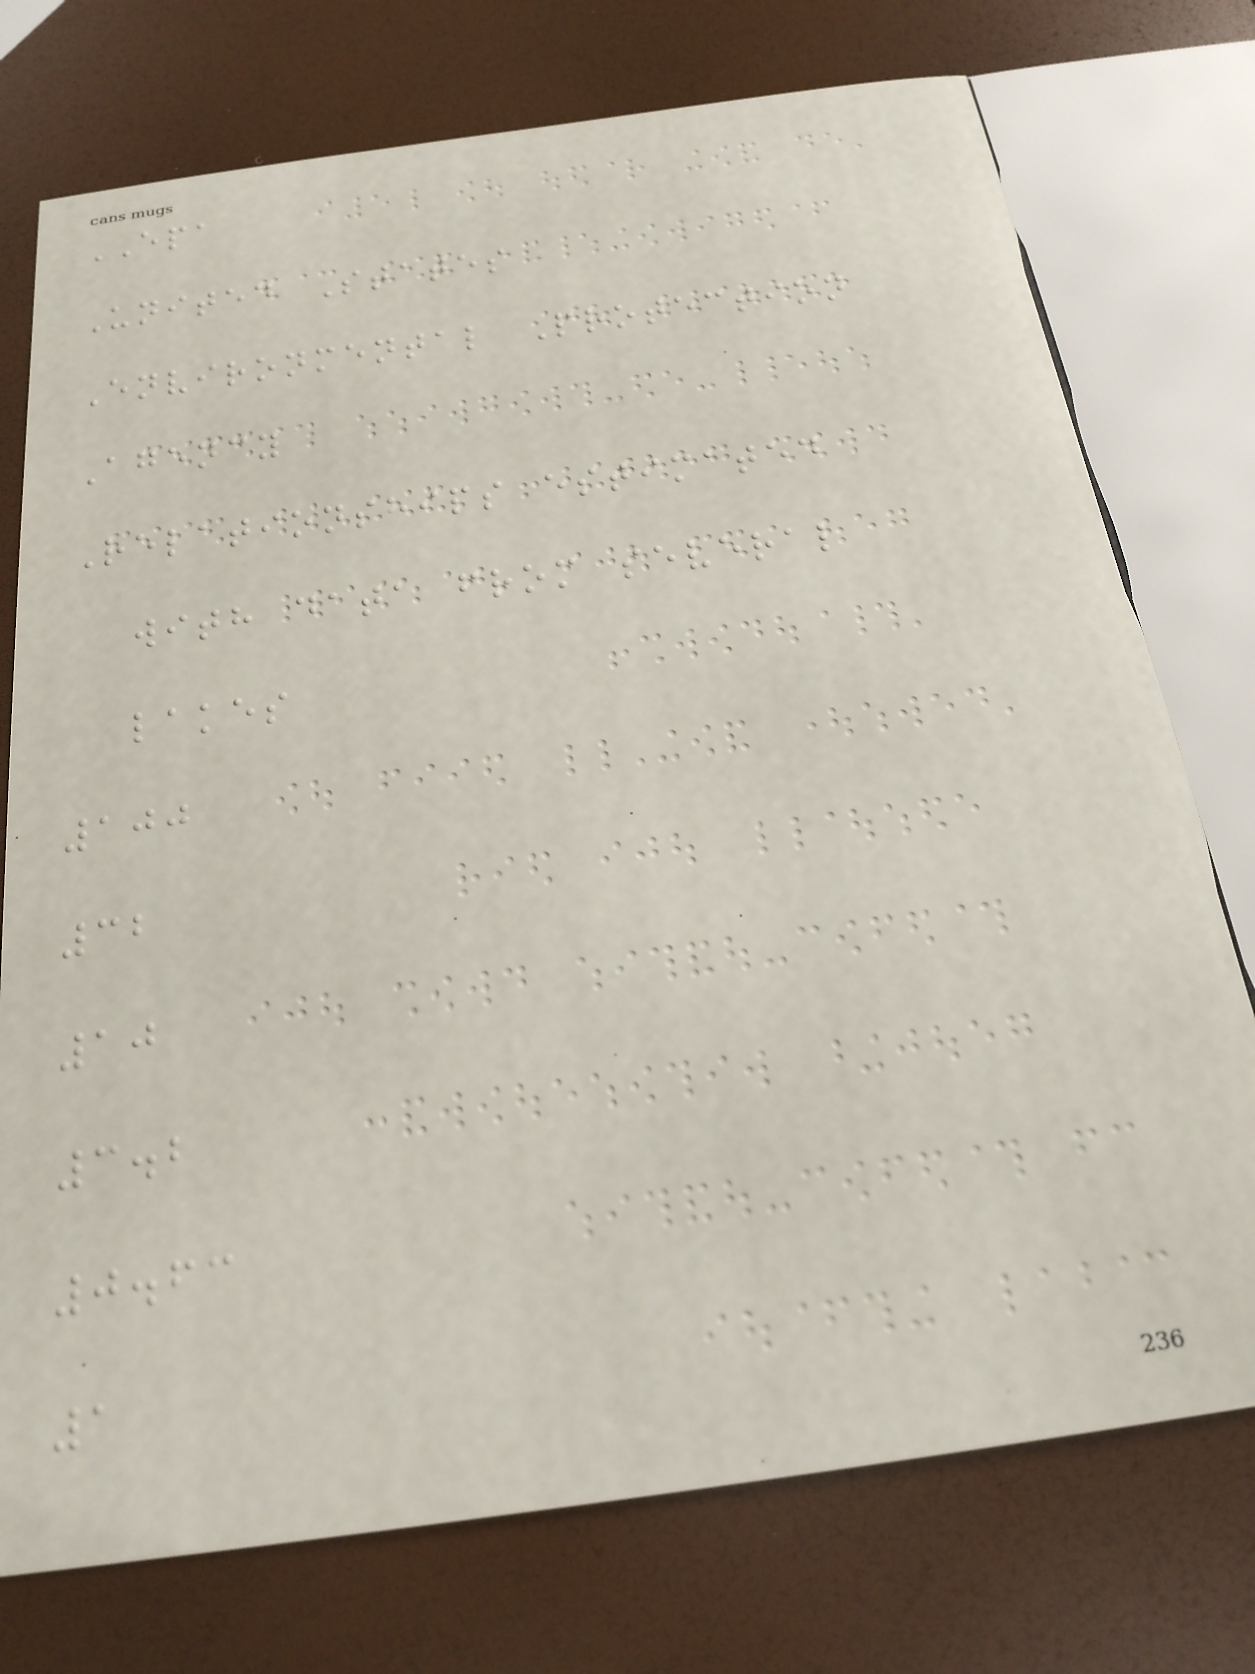EPA
United States
Environmental Protection
Agency
Relationships estimated
with data from several
lakes
100
32
10
3.2
0.63
1
